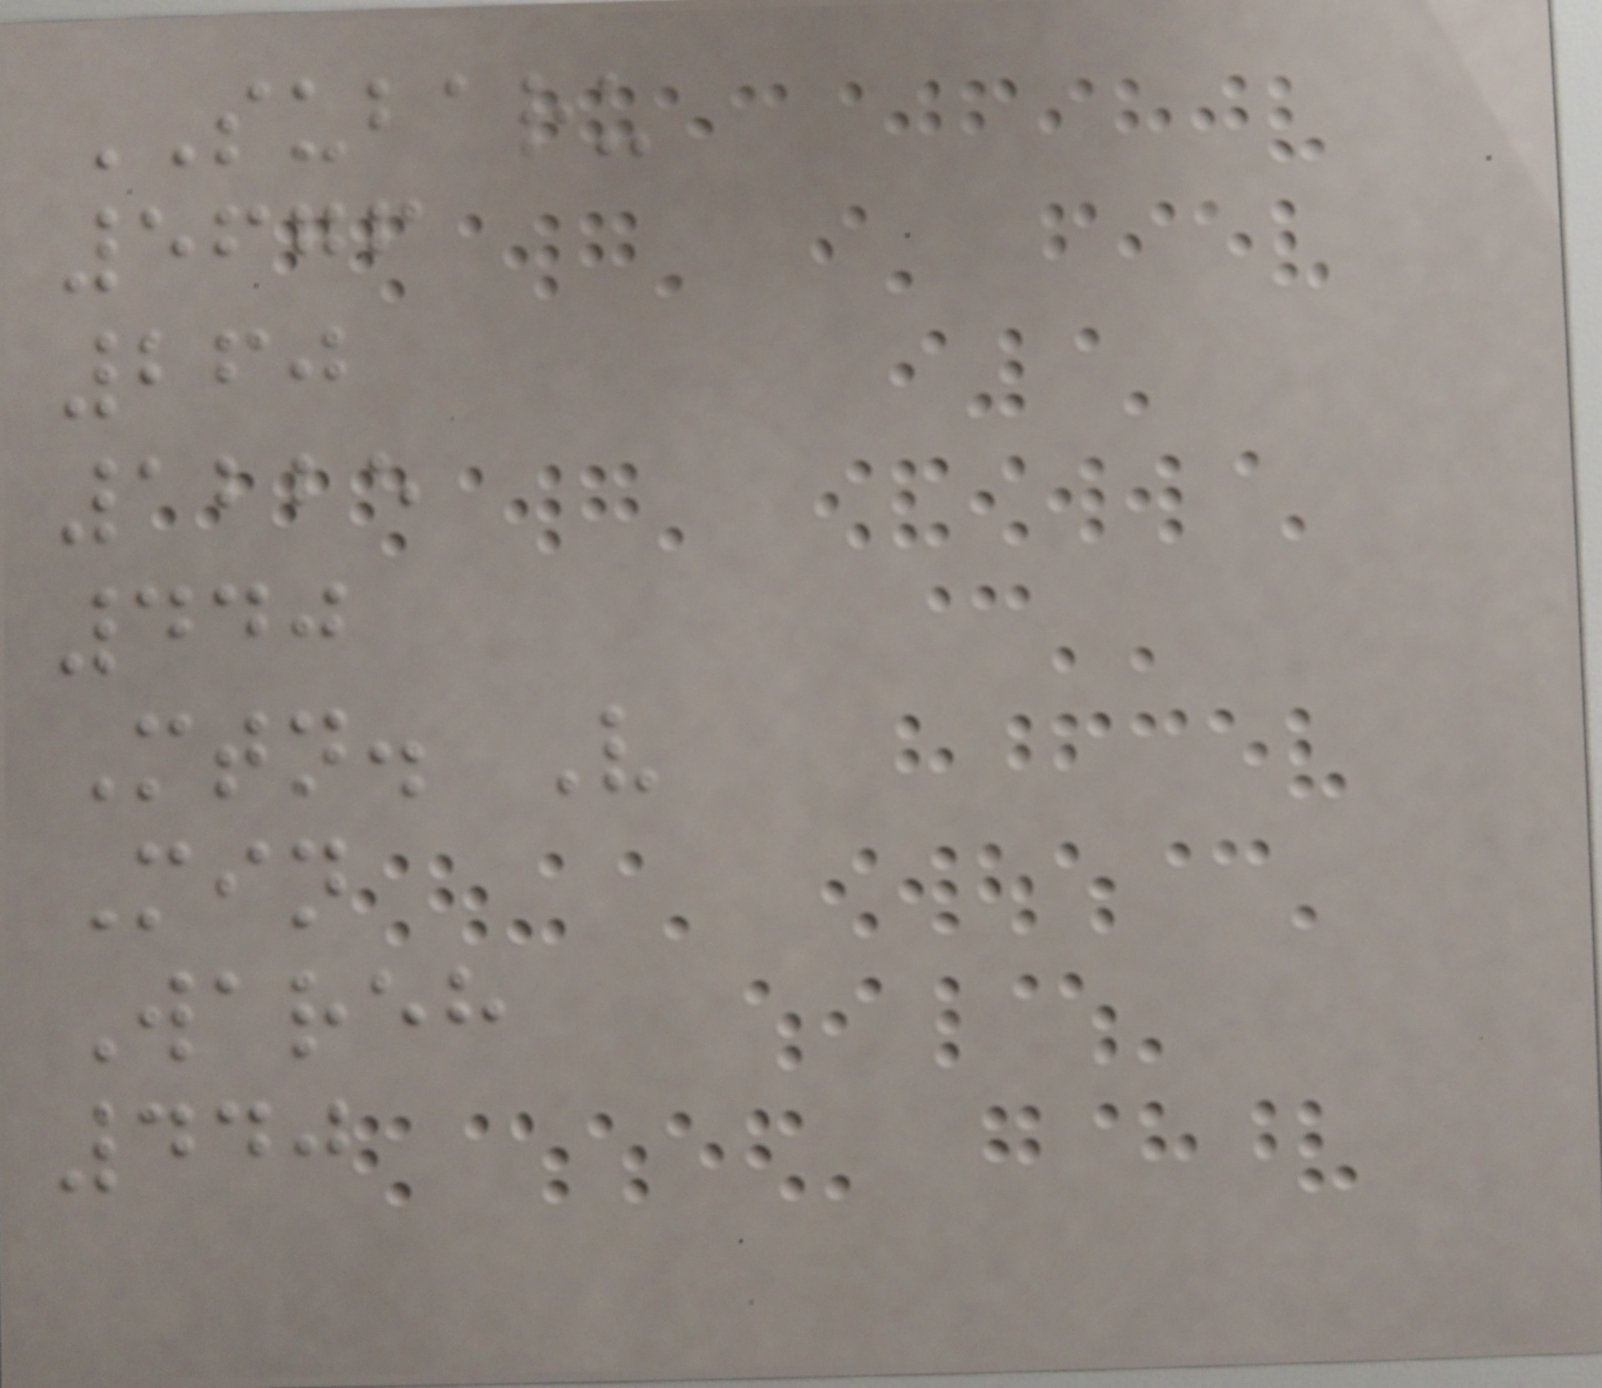SUBARU
5676
260
1225
440
Mtn. V
Min
Wareh
440
